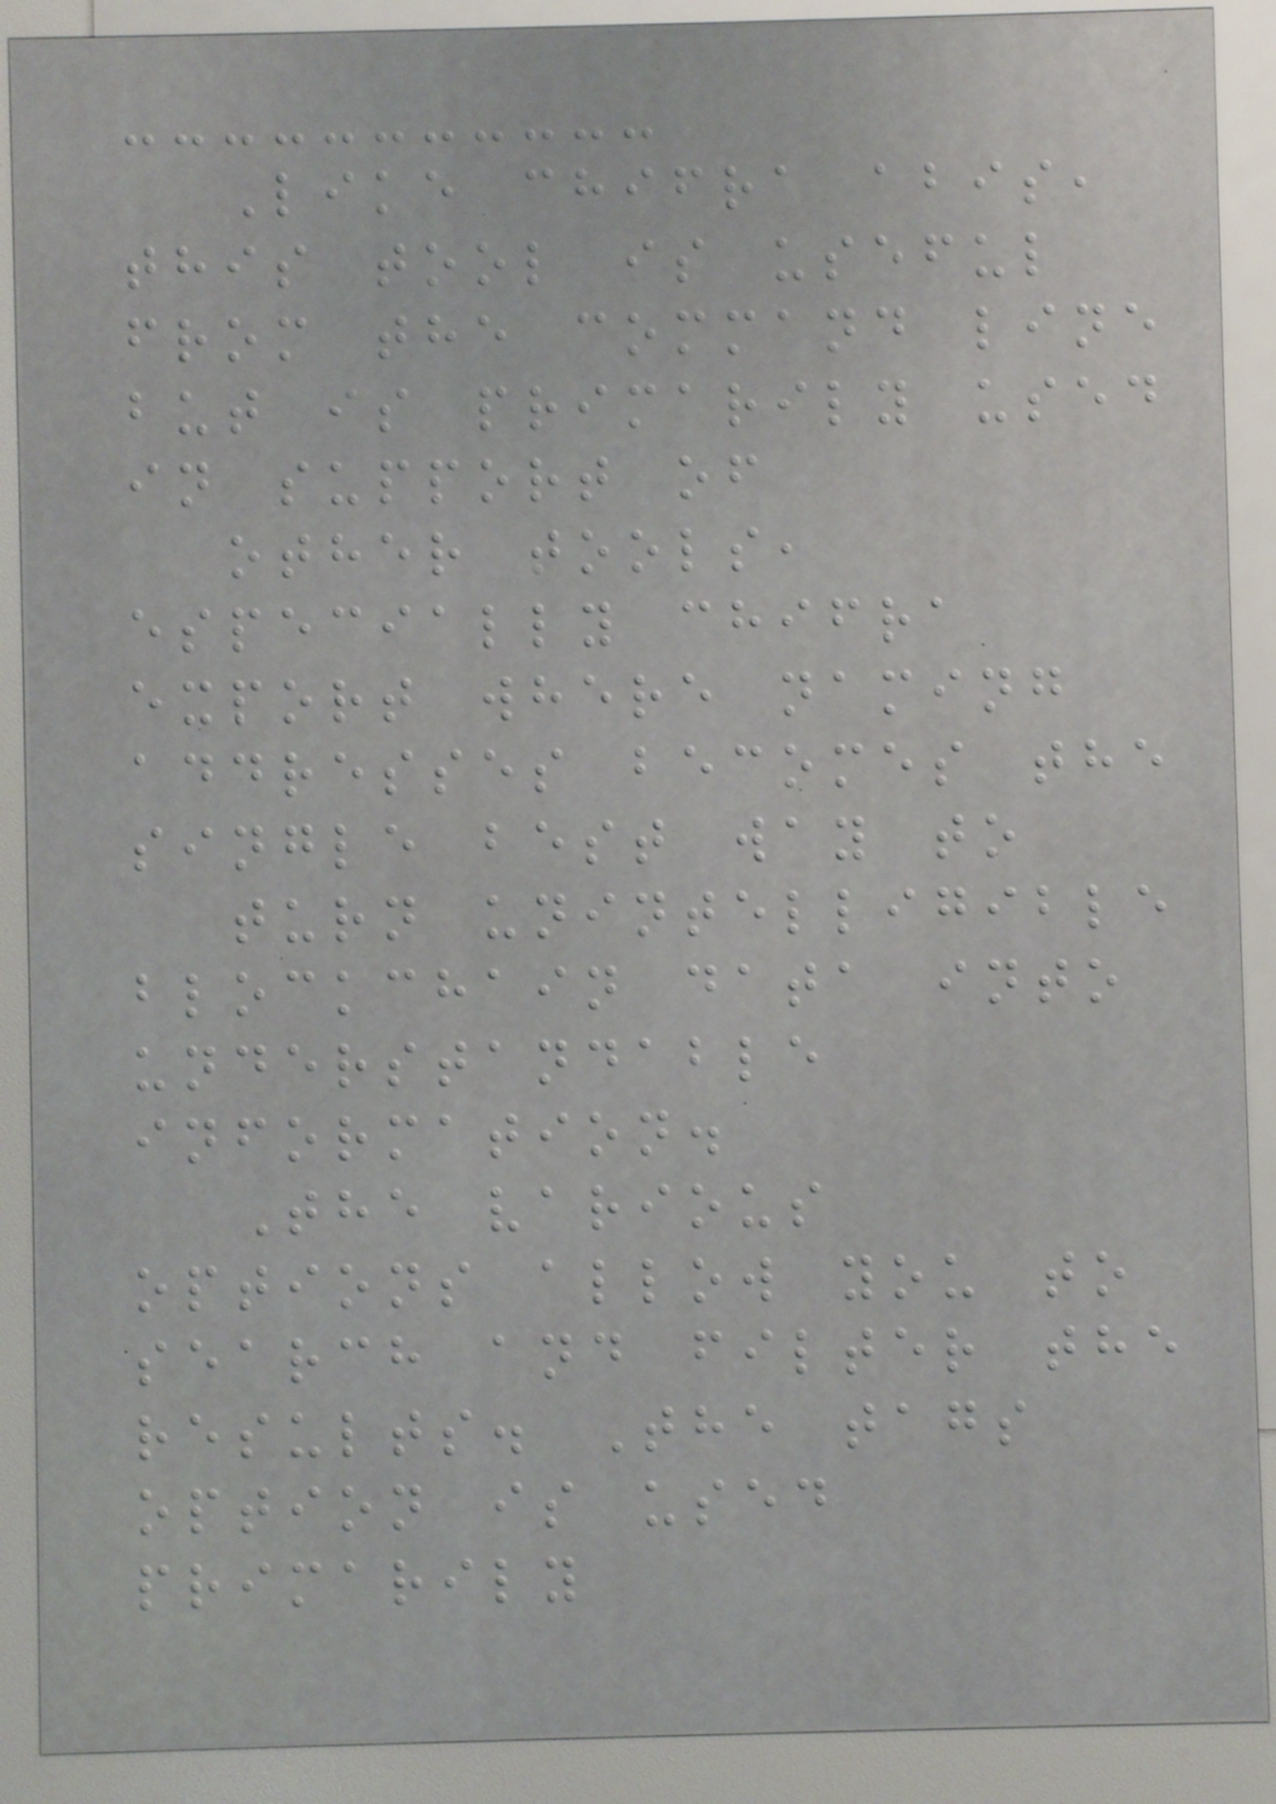Like chifra abis,
this tool is useful
from the command line
but is primarily used
in support of
other tools,
especially chifra
export where naming
addresses becomes the
single best way to
turn unintelligible
blockchain data into
understandable
information.
The various
options allow you to
search and filter the
results. The tags
option is used
primarily
